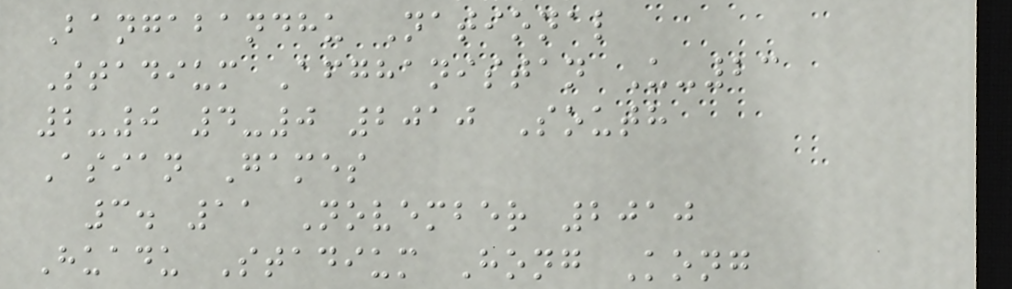Bangabandhu National
Stadium Afghanistan U-23
2-0 4-0 2010 South
Asian Games
3. 11 November 2010
Huadu Stadium Hong Kong
